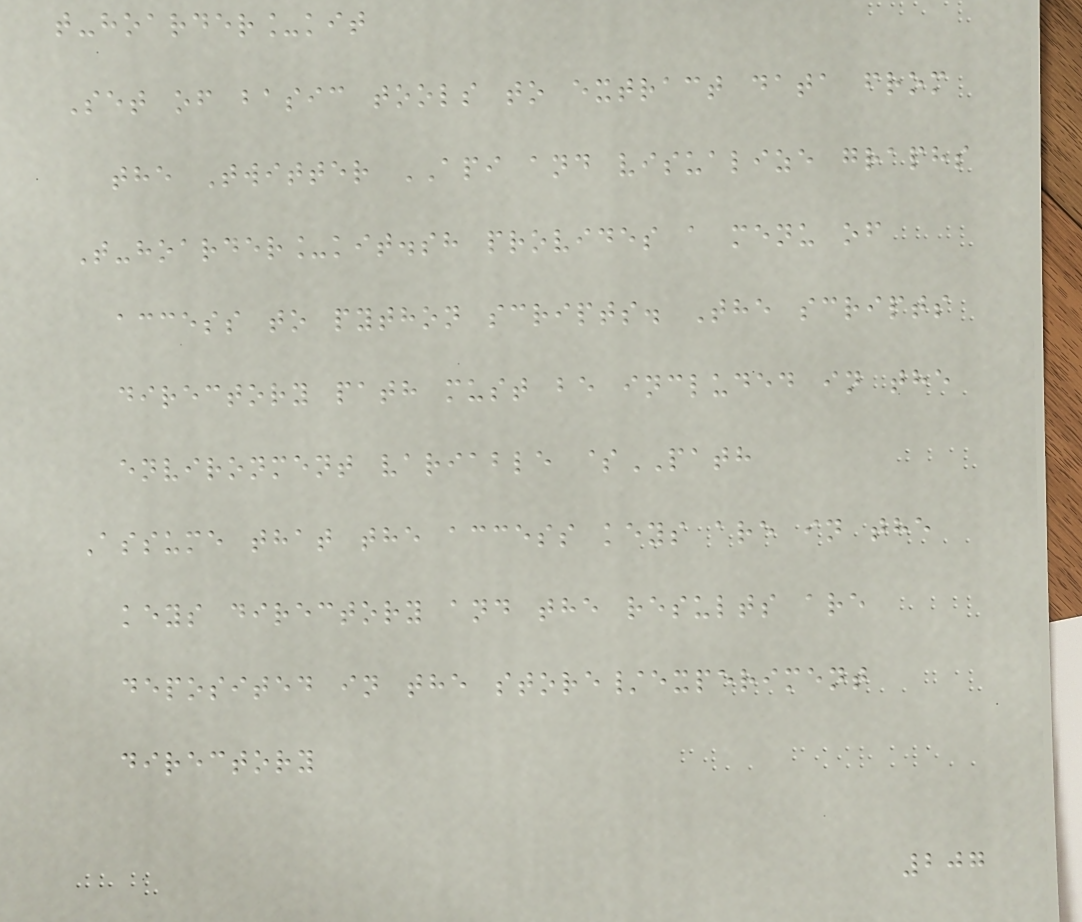t-hoarder_kit
Set of basic tools to extract data from
the Twitter API and visualize graphs
T-hoarder_kit.sh provides a menu of
access to python scripts. The scripts
directory path must be included in the
environment variable $PATH
Assume that the access keys are in the
keys directory and the results are
deposited in the store/experiment
directory
207
